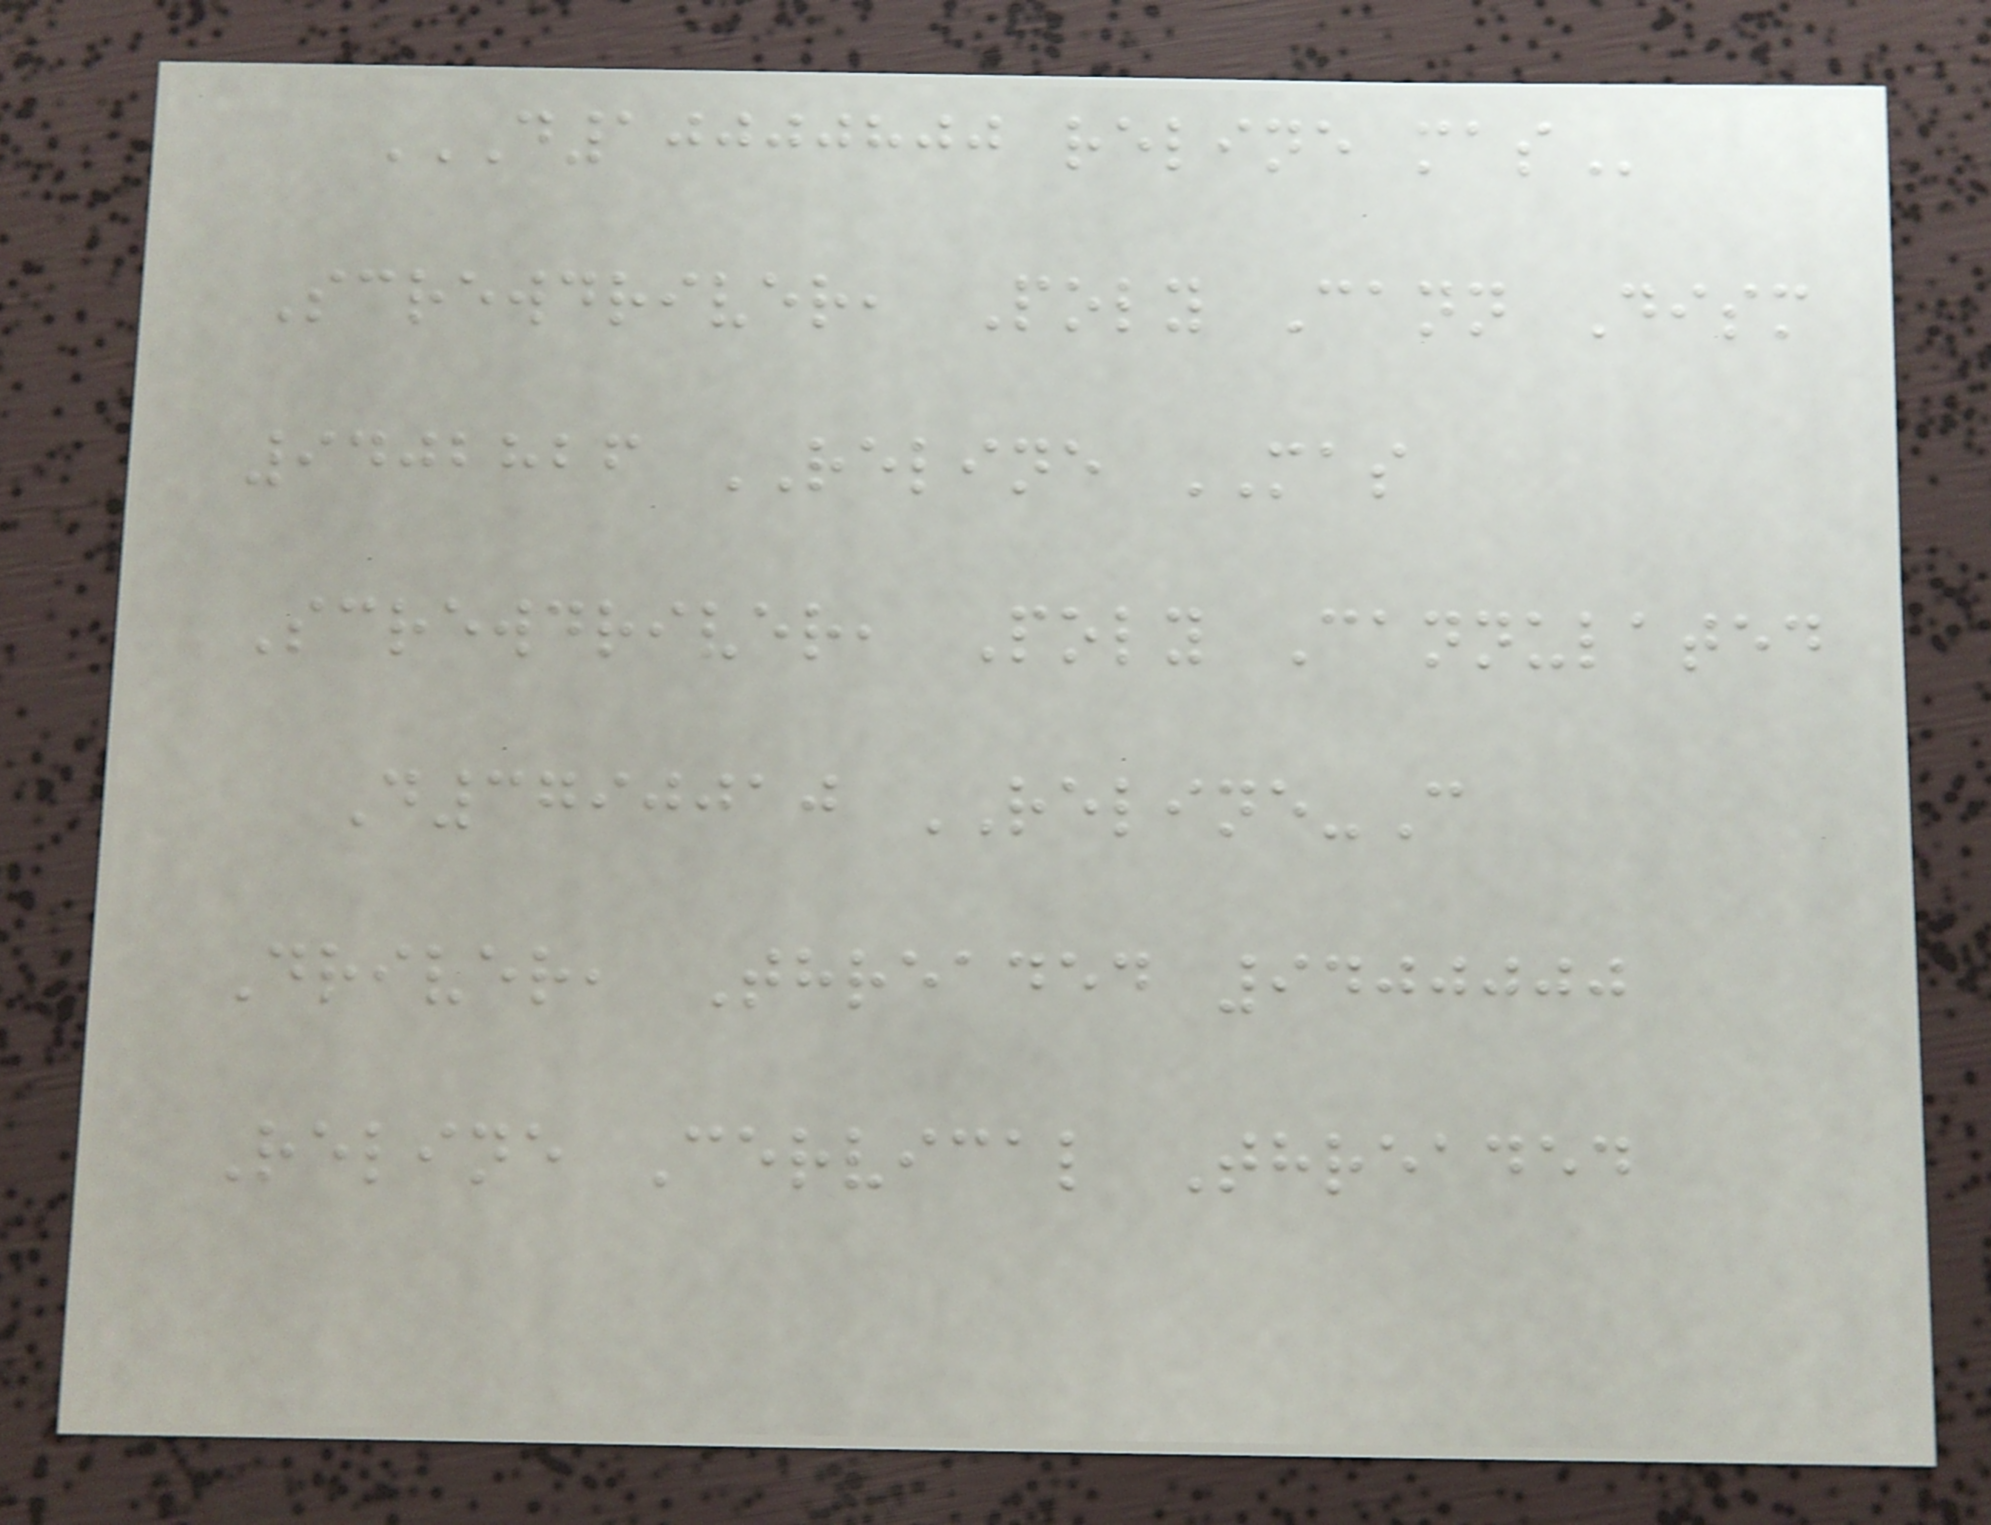D10000800 RELINE MAS
Screwdriver, Poly Cann Dism
9402826 RELINE MAS
Screwdriver, Poly Cannulated
D3790010 RELINE-C
Driver, Threaded 9400000
Reline Cervical Threaded
